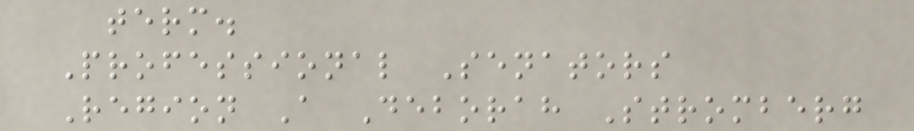term.
Professional Senators
Region A Deborah Stromberg
